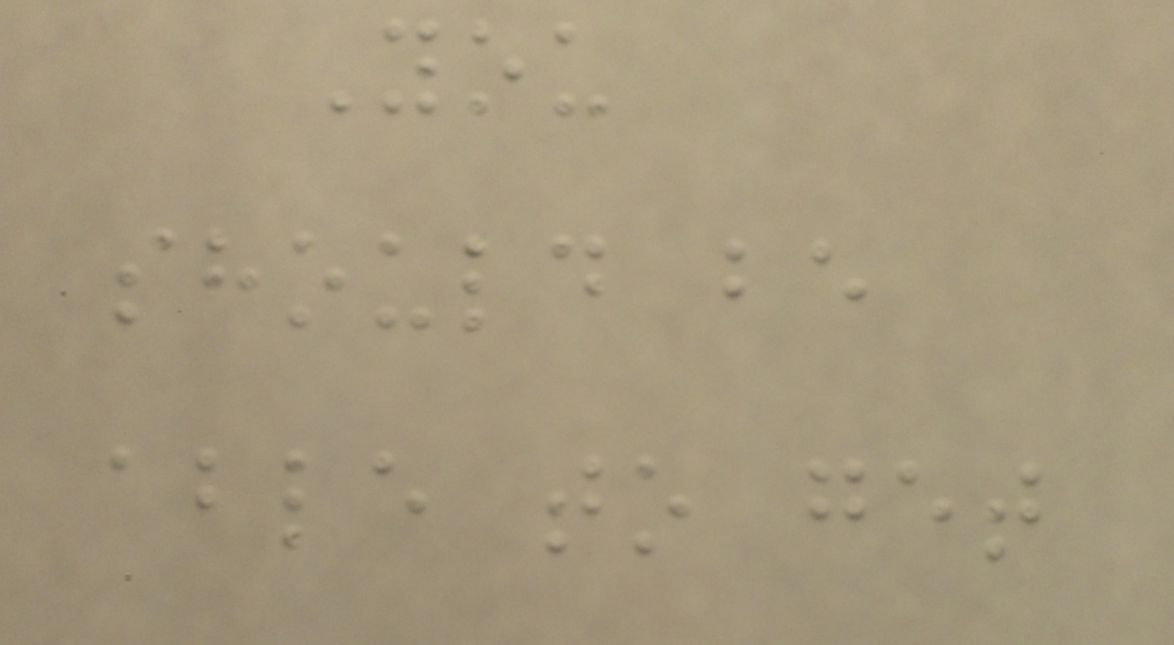You
should be
able to get
